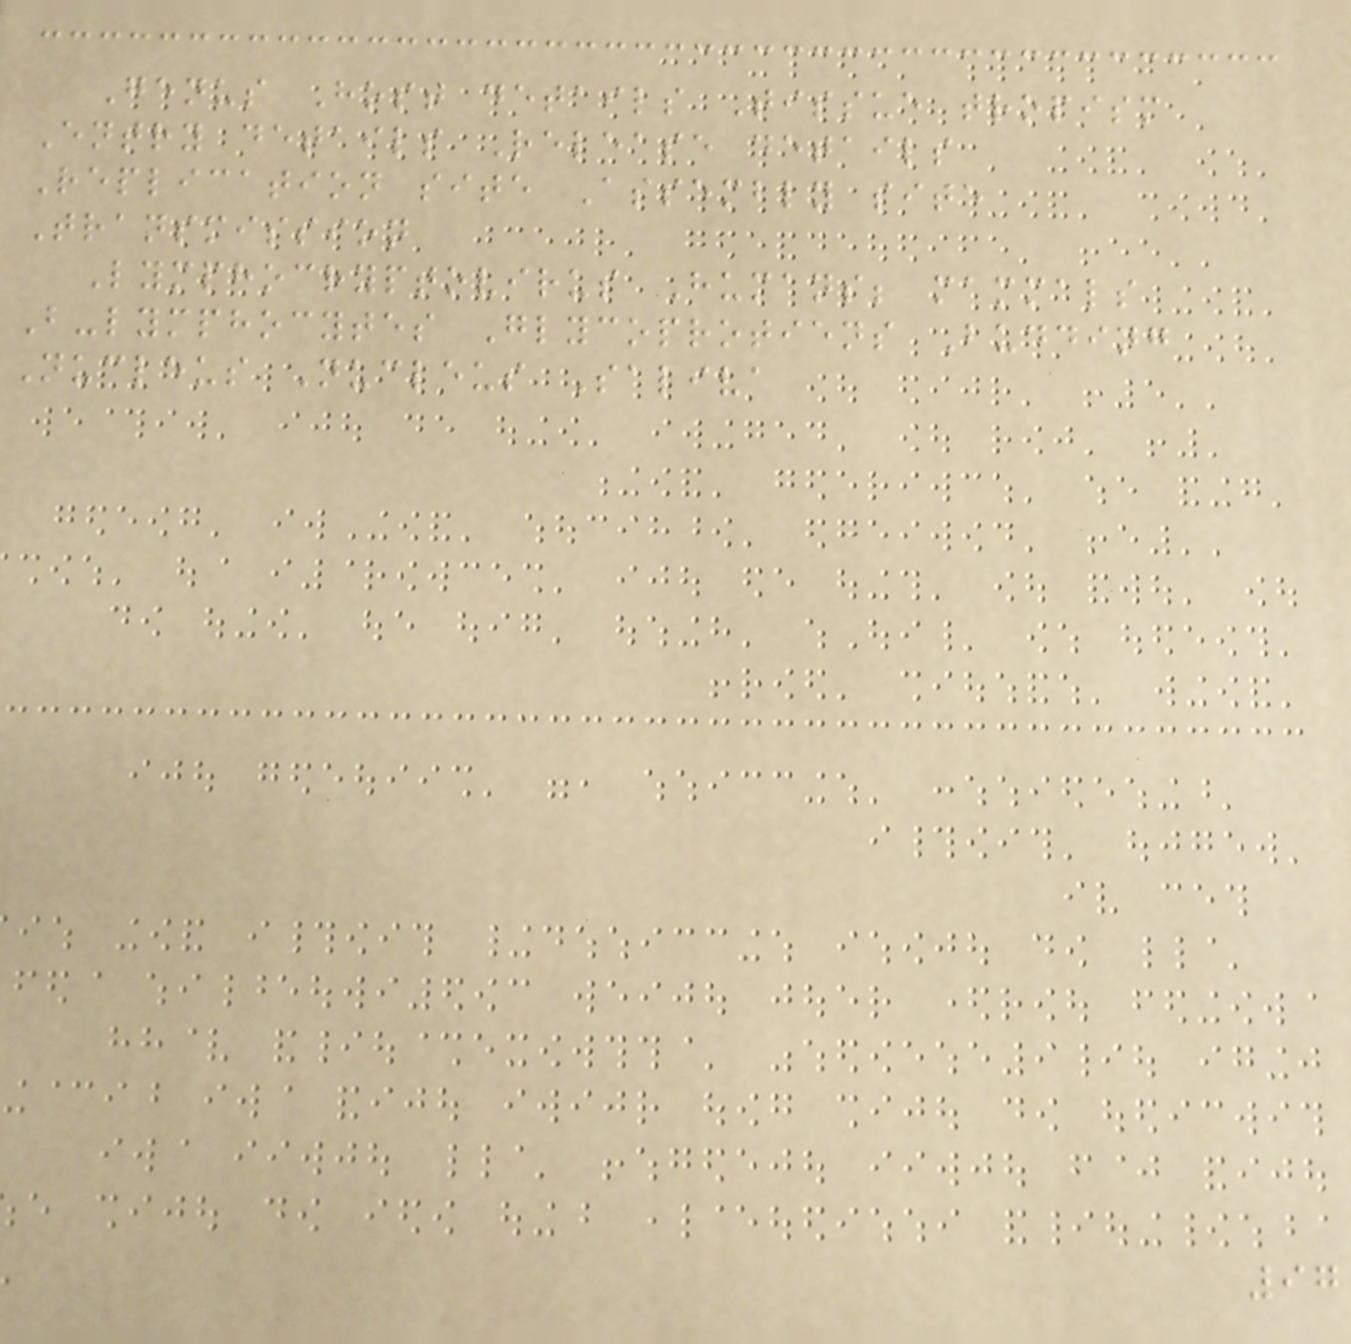Genus Host details Tissue tropism
Entry details Release details
Replication site Assembly site
Transmission
Lymphocryptovirus Humans; mammals
B-lymphocytes Glycoprotiens Budding
Nucleus Nucleus Saliva
97
